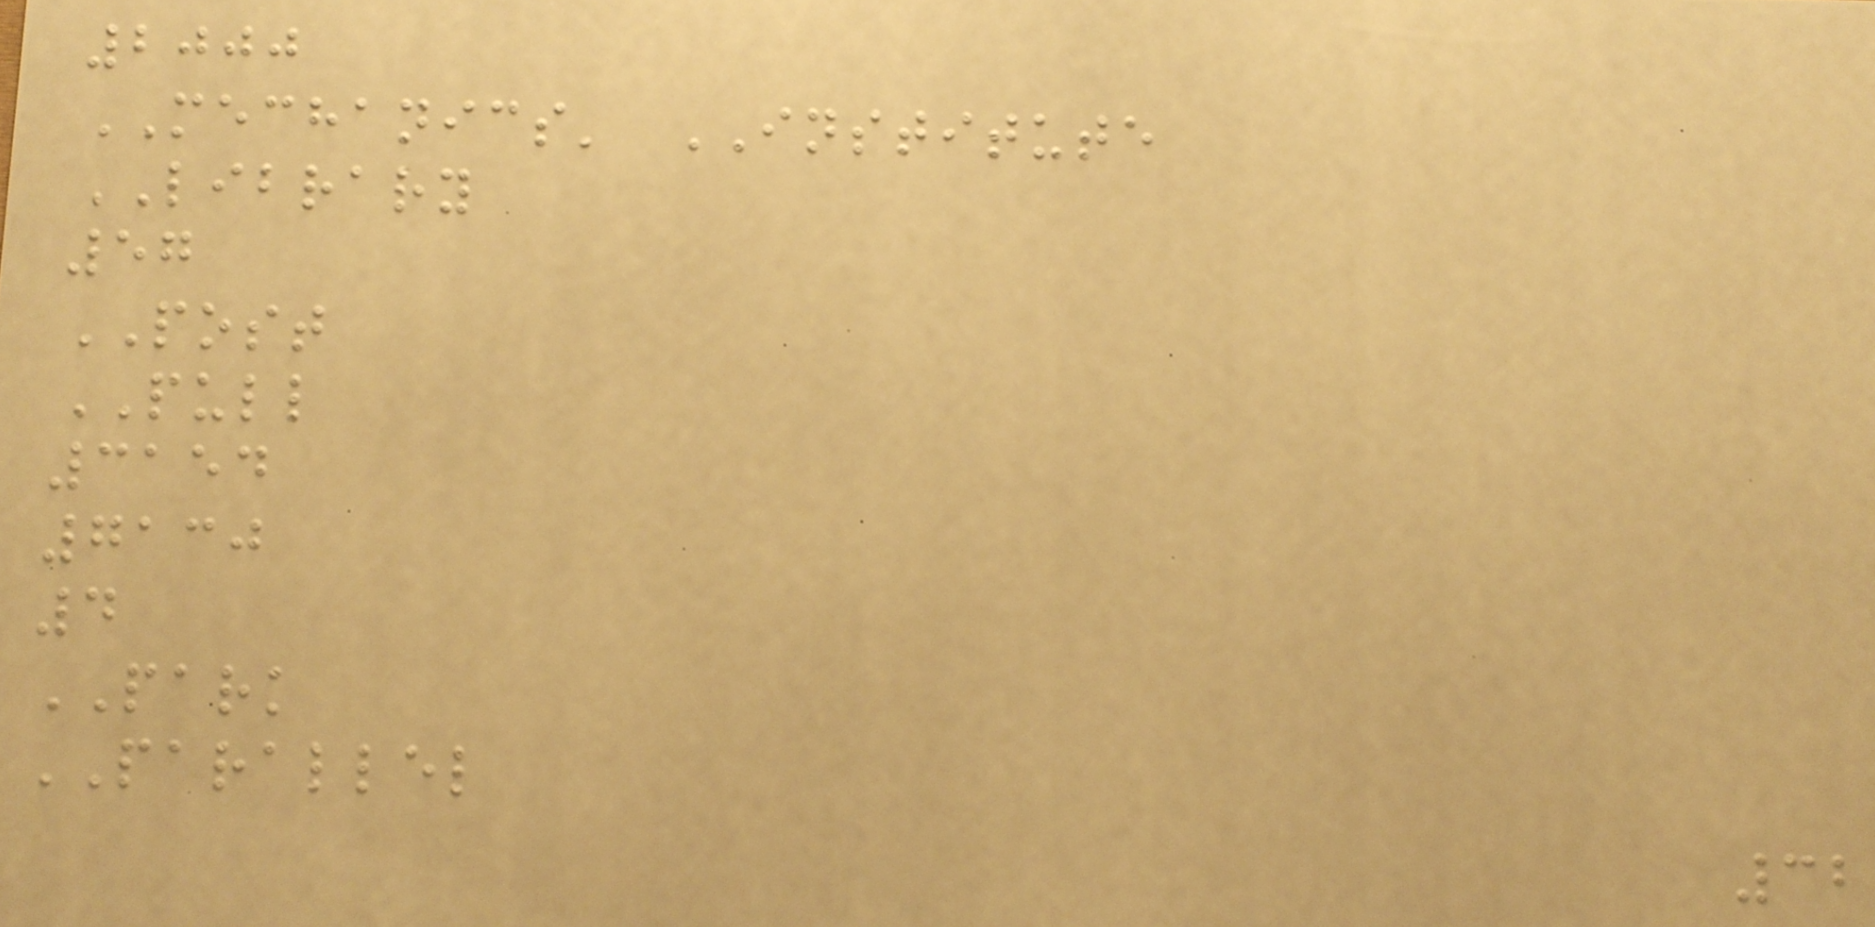2000
MECHANICS' INSTITUTE
LIBRARY
57
POST
PULL
3154
7130
4
PARK
PARALLEL
32
